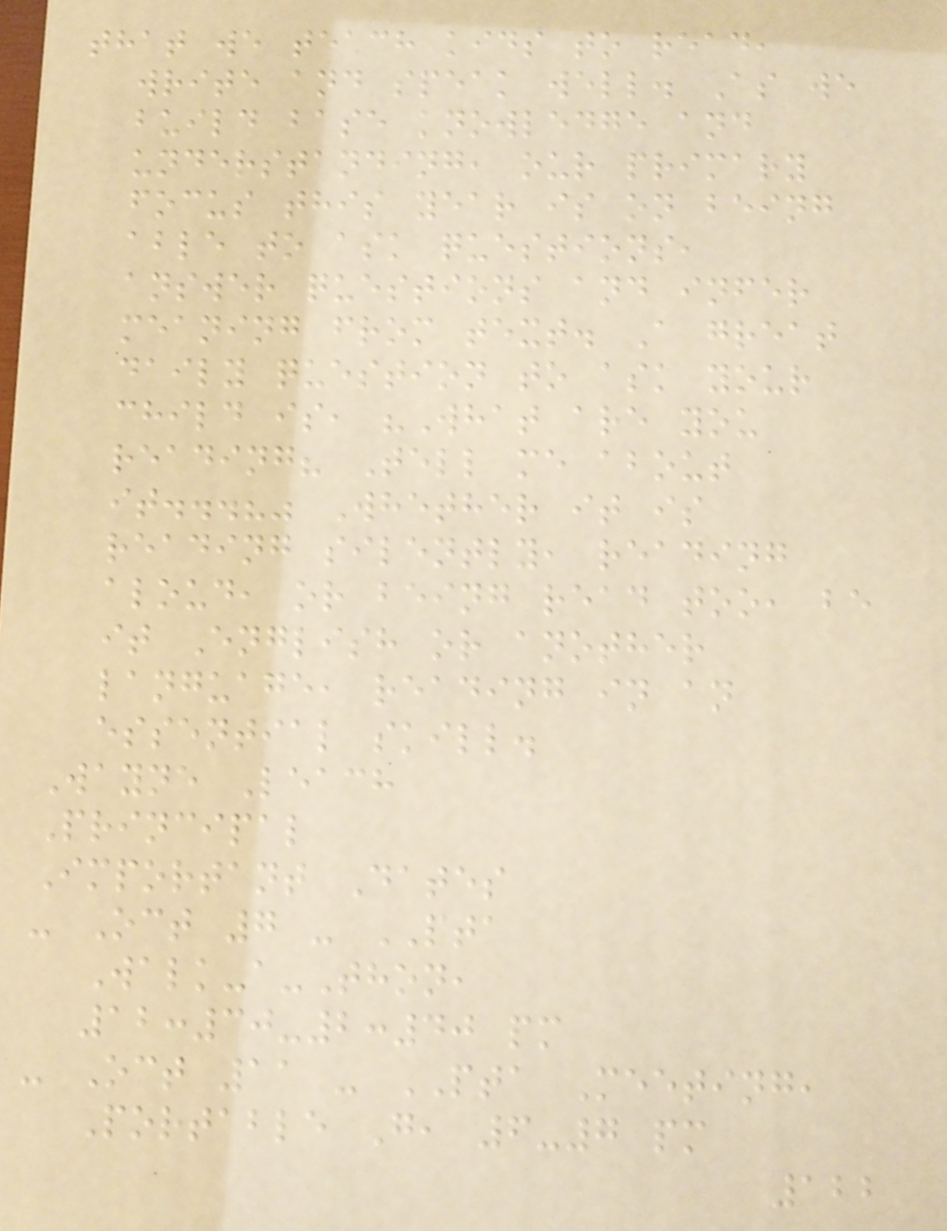that we teach kids to read,
write and speak well. As we
build base knowledge and
understanding, our primary
focus this year is on being
able to ask questions,
answer questions and infer
meaning from text. A great
daily question to ask your
child is, "What are you
reading? Tell me about
it...?" Whether it is
reading silently, reading
aloud, or being read too, be
it English or another
language, reading in an
essential skill.
Wayne Leach
Principal
Important Dates
- Oct 7 - PTA
Walk-a-Thon,
12:30-2:40 pm
- Oct 11 - PTA Meeting,
Portable G, 6-7 pm
122
